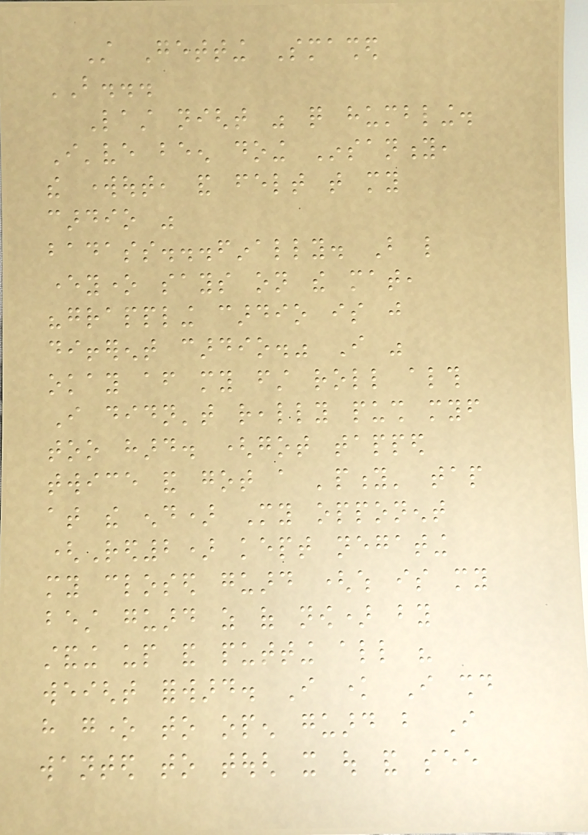Still Getting Smashed
BUT...
Last night was quite humbling.
I've been doing Insanity,
the workout, and felt that my
cardio was
badass...finally. But like
everyone says on the mat,
"grappling cardio is just
different cardio." I was
okay after my first roll although
I didn't really push myself
too hard. (got tapped
twice and got a 'pity' tap
at the end) My opponent
(Red2) kept negating
my closed guard (which is my
best guard as of now) by
standing up and putting all his
weight forward. I know I should
have gone to open guard but I
wanted to tough it out and see
